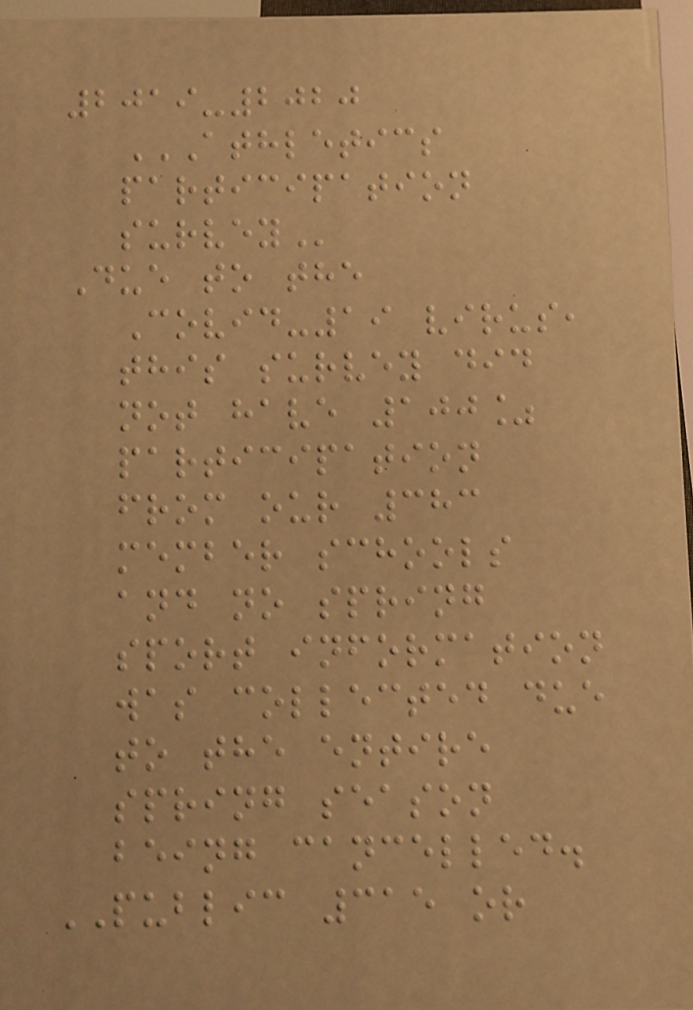2019-2020
ATHLETICS
PARTICIPATION
SURVEY
Due to the
Covid-19 virus,
this survey did
not have 100%
participation
from our 383
member schools
and no spring
sport information
was collected due
to the entire
spring season
being cancelled.
PUBLIC 315 or
